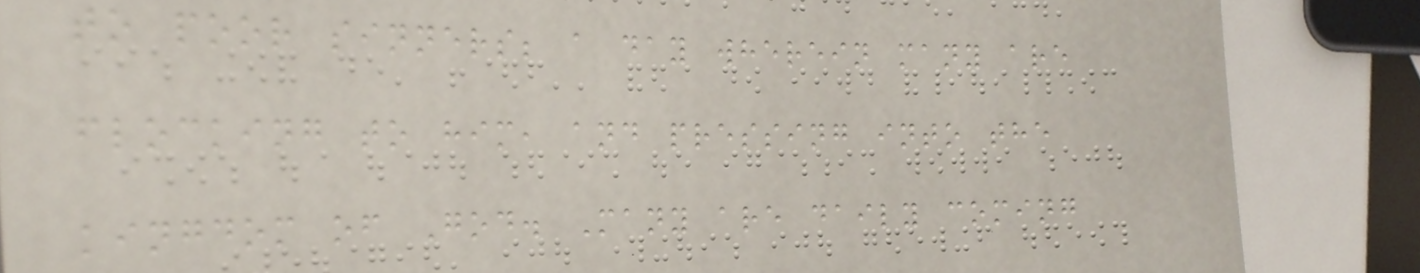to poor sinners; a day wherein many are
flocking to him, and pressing into the
kingdom of God. Many are daily coming
